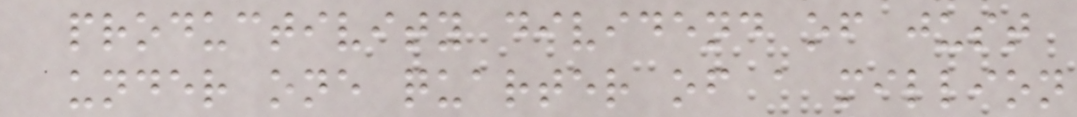productivity dividend of just
under one quarter of a million
